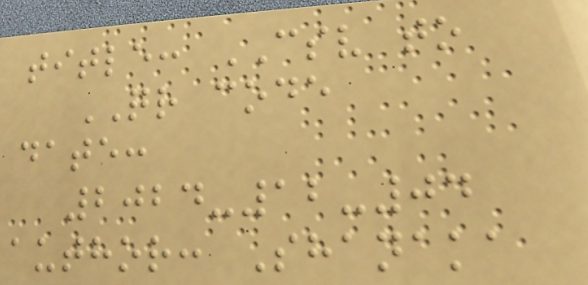title: CSV to
QR code
date:
2024-12-04
author: Shanaka
